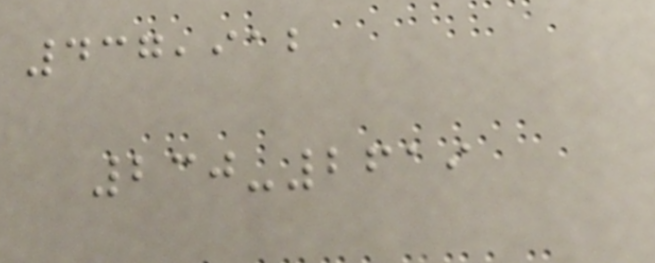437,912
230-2619
